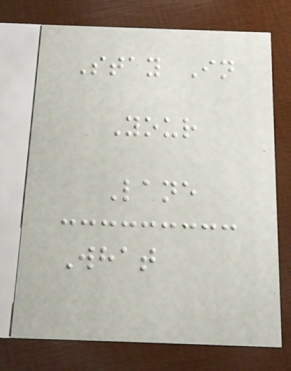Stay In
Your
Lane
What
